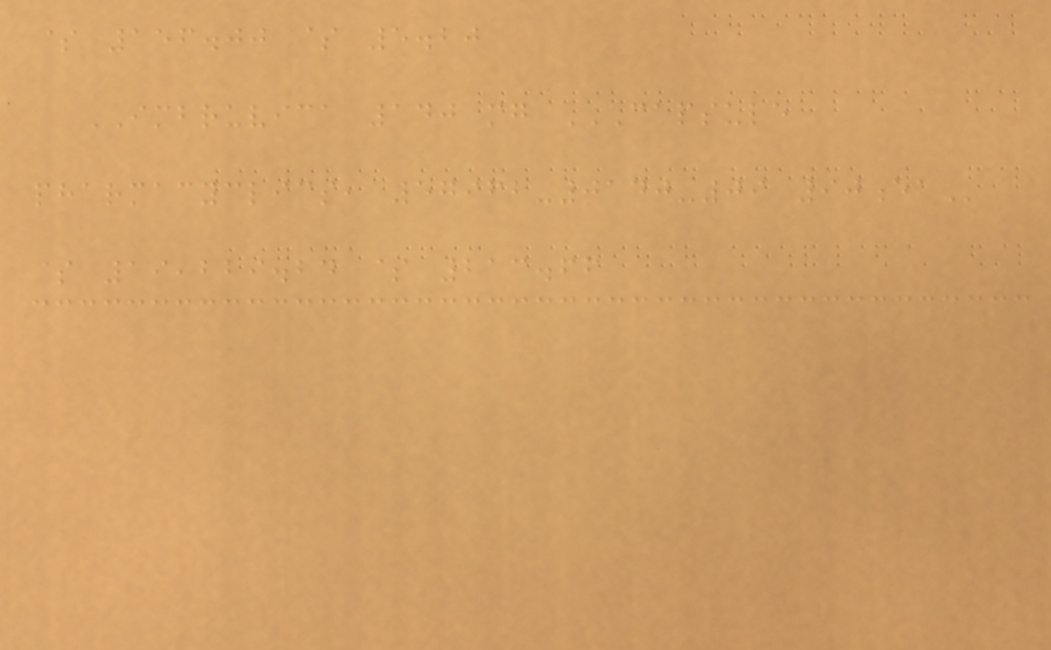$ 156.00 $ 5.20
IMBRUVICA 140 mg CAPSULE
PHARMACYCLICS, 57962-0140-09 90EA
$ 19,229.24 $ 213.66
